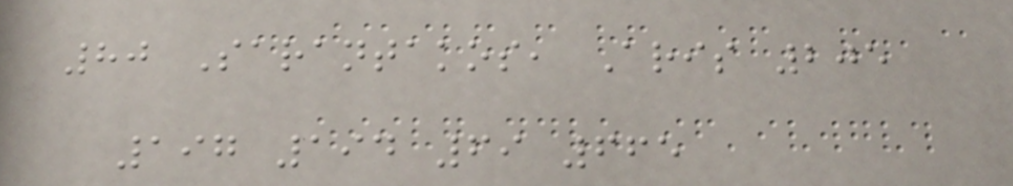80 Sarantakos, Aris 205
197 194 69 665
